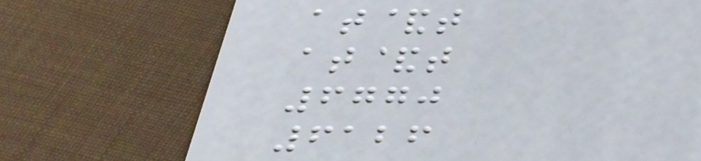at&t
at&t
6770
6126
